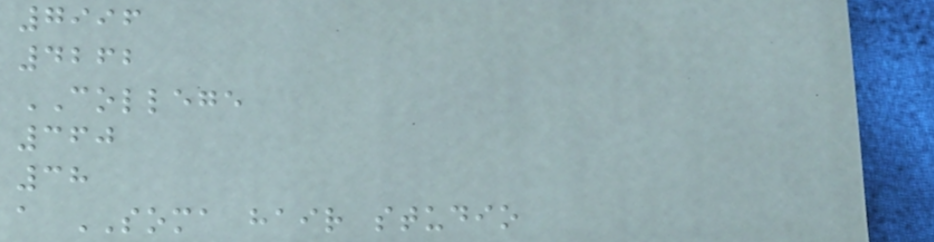7996
4262
COLLEGE
360
38
a SOMA hair studio
